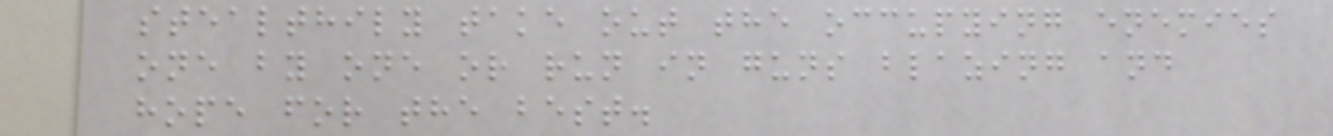stealthily take out the occupying enemies
one by one or run in guns blazing and
hope for the best.
